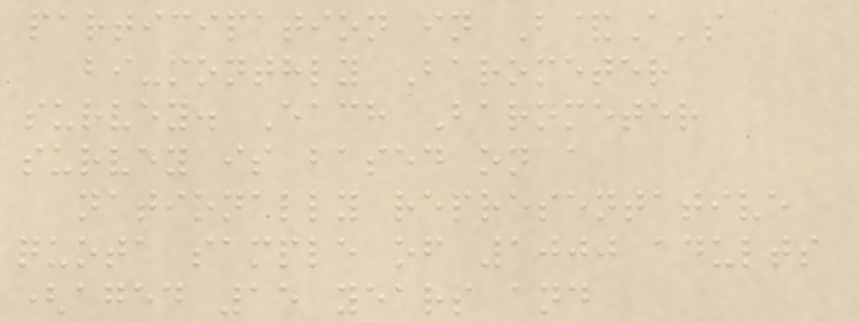participation in B&A's
bi-monthly Barometer
survey. Each Barometer
survey is based on a
nationally representative
quota sample of 1000 adults
(aged 15 years and
